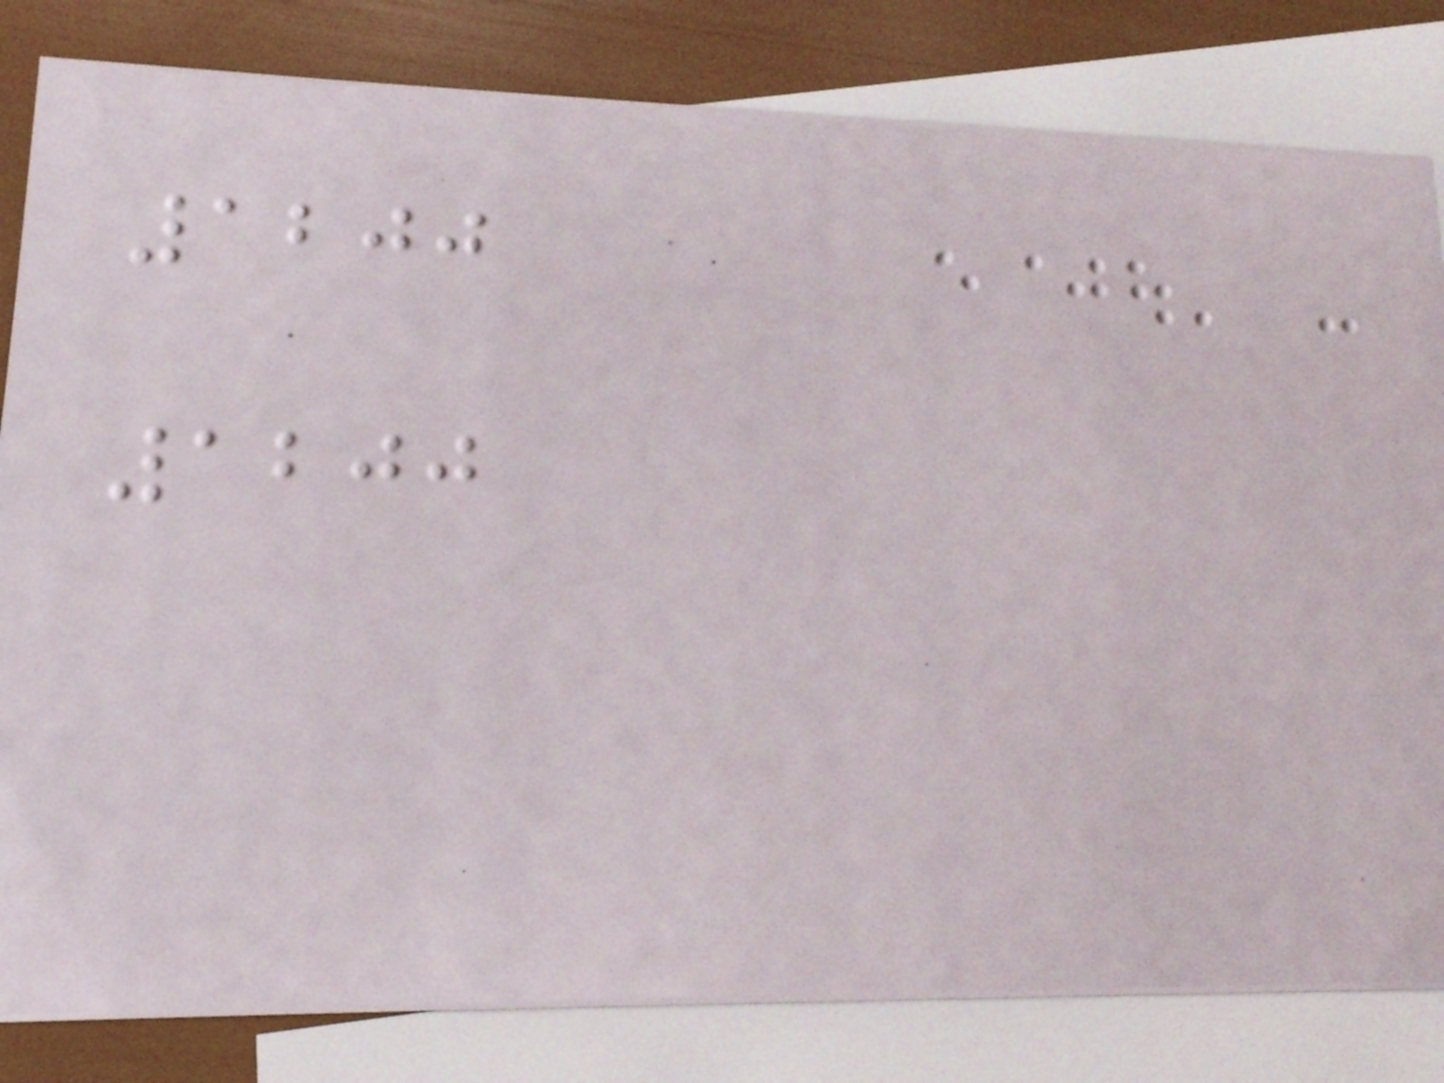1200
1200
